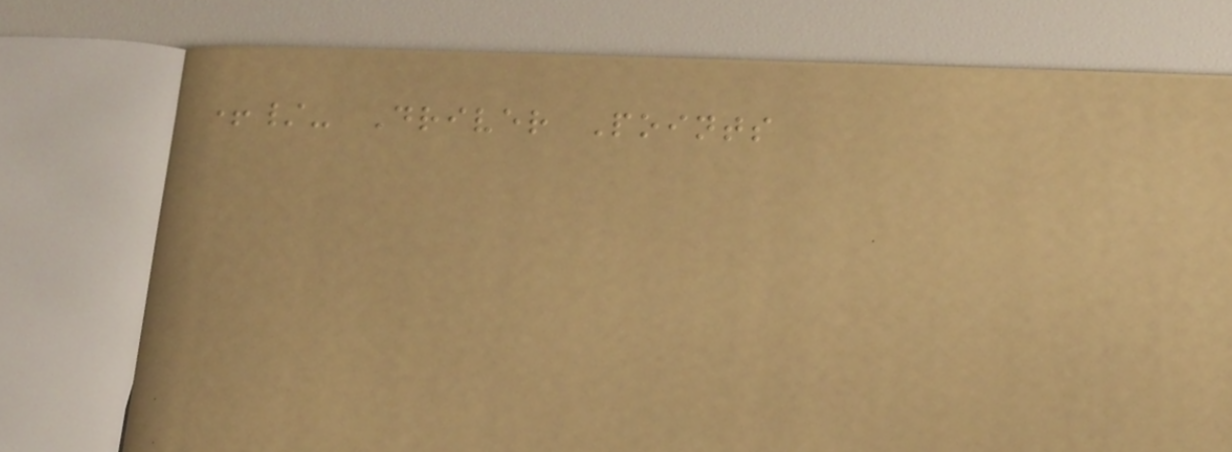+/- Driver Points
